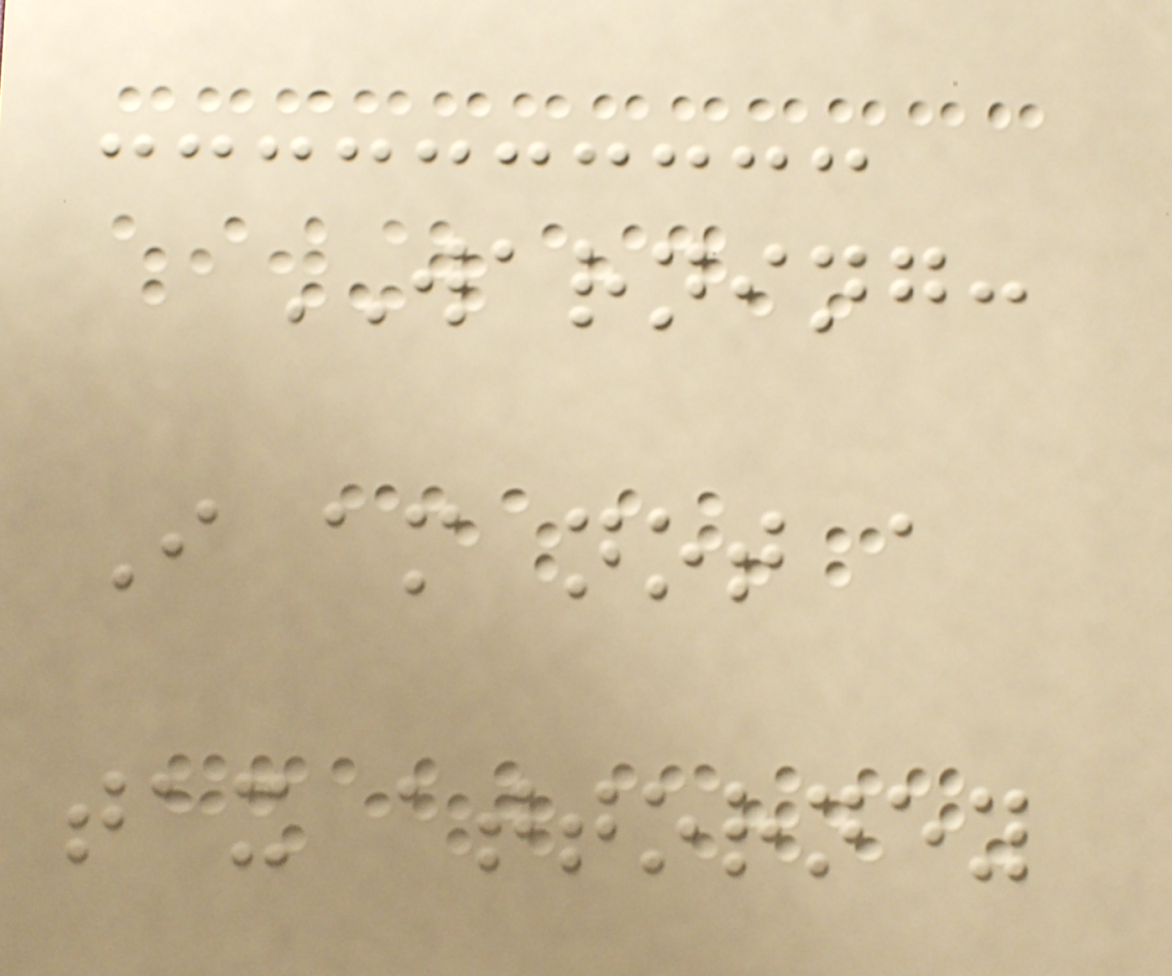WARNING:
I am not a
tax attorney
